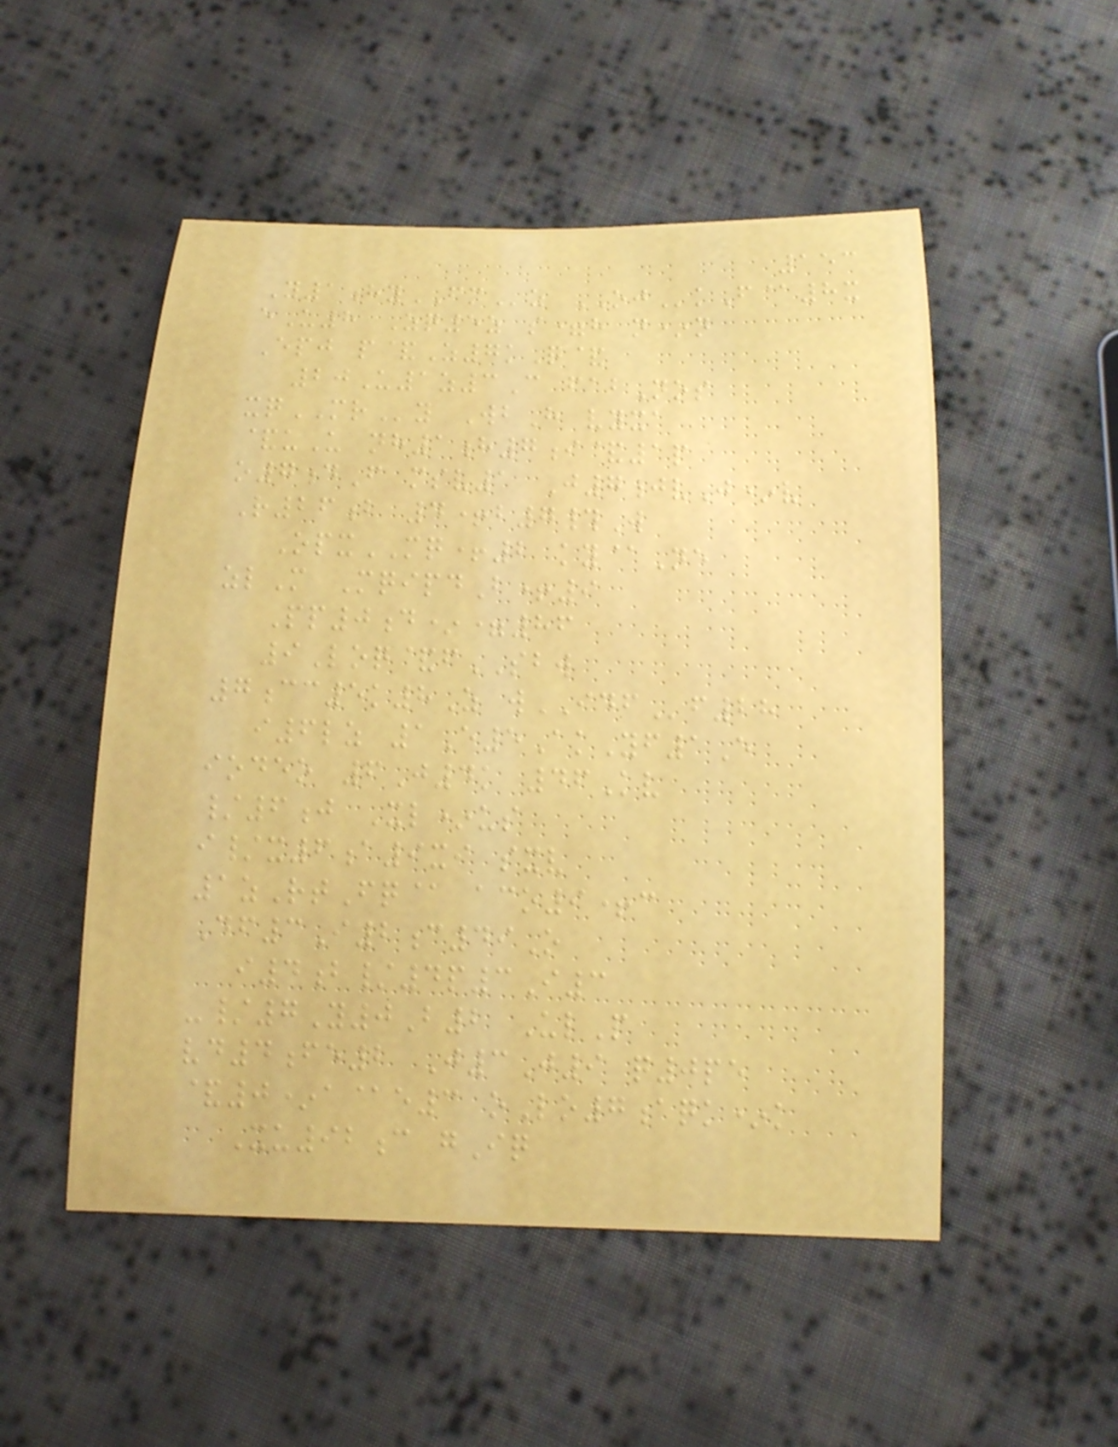153
Y1hyFMz OJkF@8x
eU8 Zq5z s=h n*n
Epj p&Z7kQ&
20U1z3C fabNos
xqMRy WbH vyxa
&uU nh1h7i&1p
o7dF msv1 J7jvJ*v
R26b 4+b7#W
OpxMQ+2 ky@Ne
zlM MqipdB+9
Pp0d*=86
9Loq&fSBW
7cc5k8Z wIDFf28
i6lz 1E5AkYf1E
iodeo 6J4k 46Kv
/6j Xl*us
i/x6a9xi sxv
1zRtFq@ aco9+c
Df3I2c49O
i4b/4p3I3
-/7Y0B2 UlP
vd4fe2 J3J9 q0pe
&0*a@e3 oLo7aqk*k
Xu92c gIq
